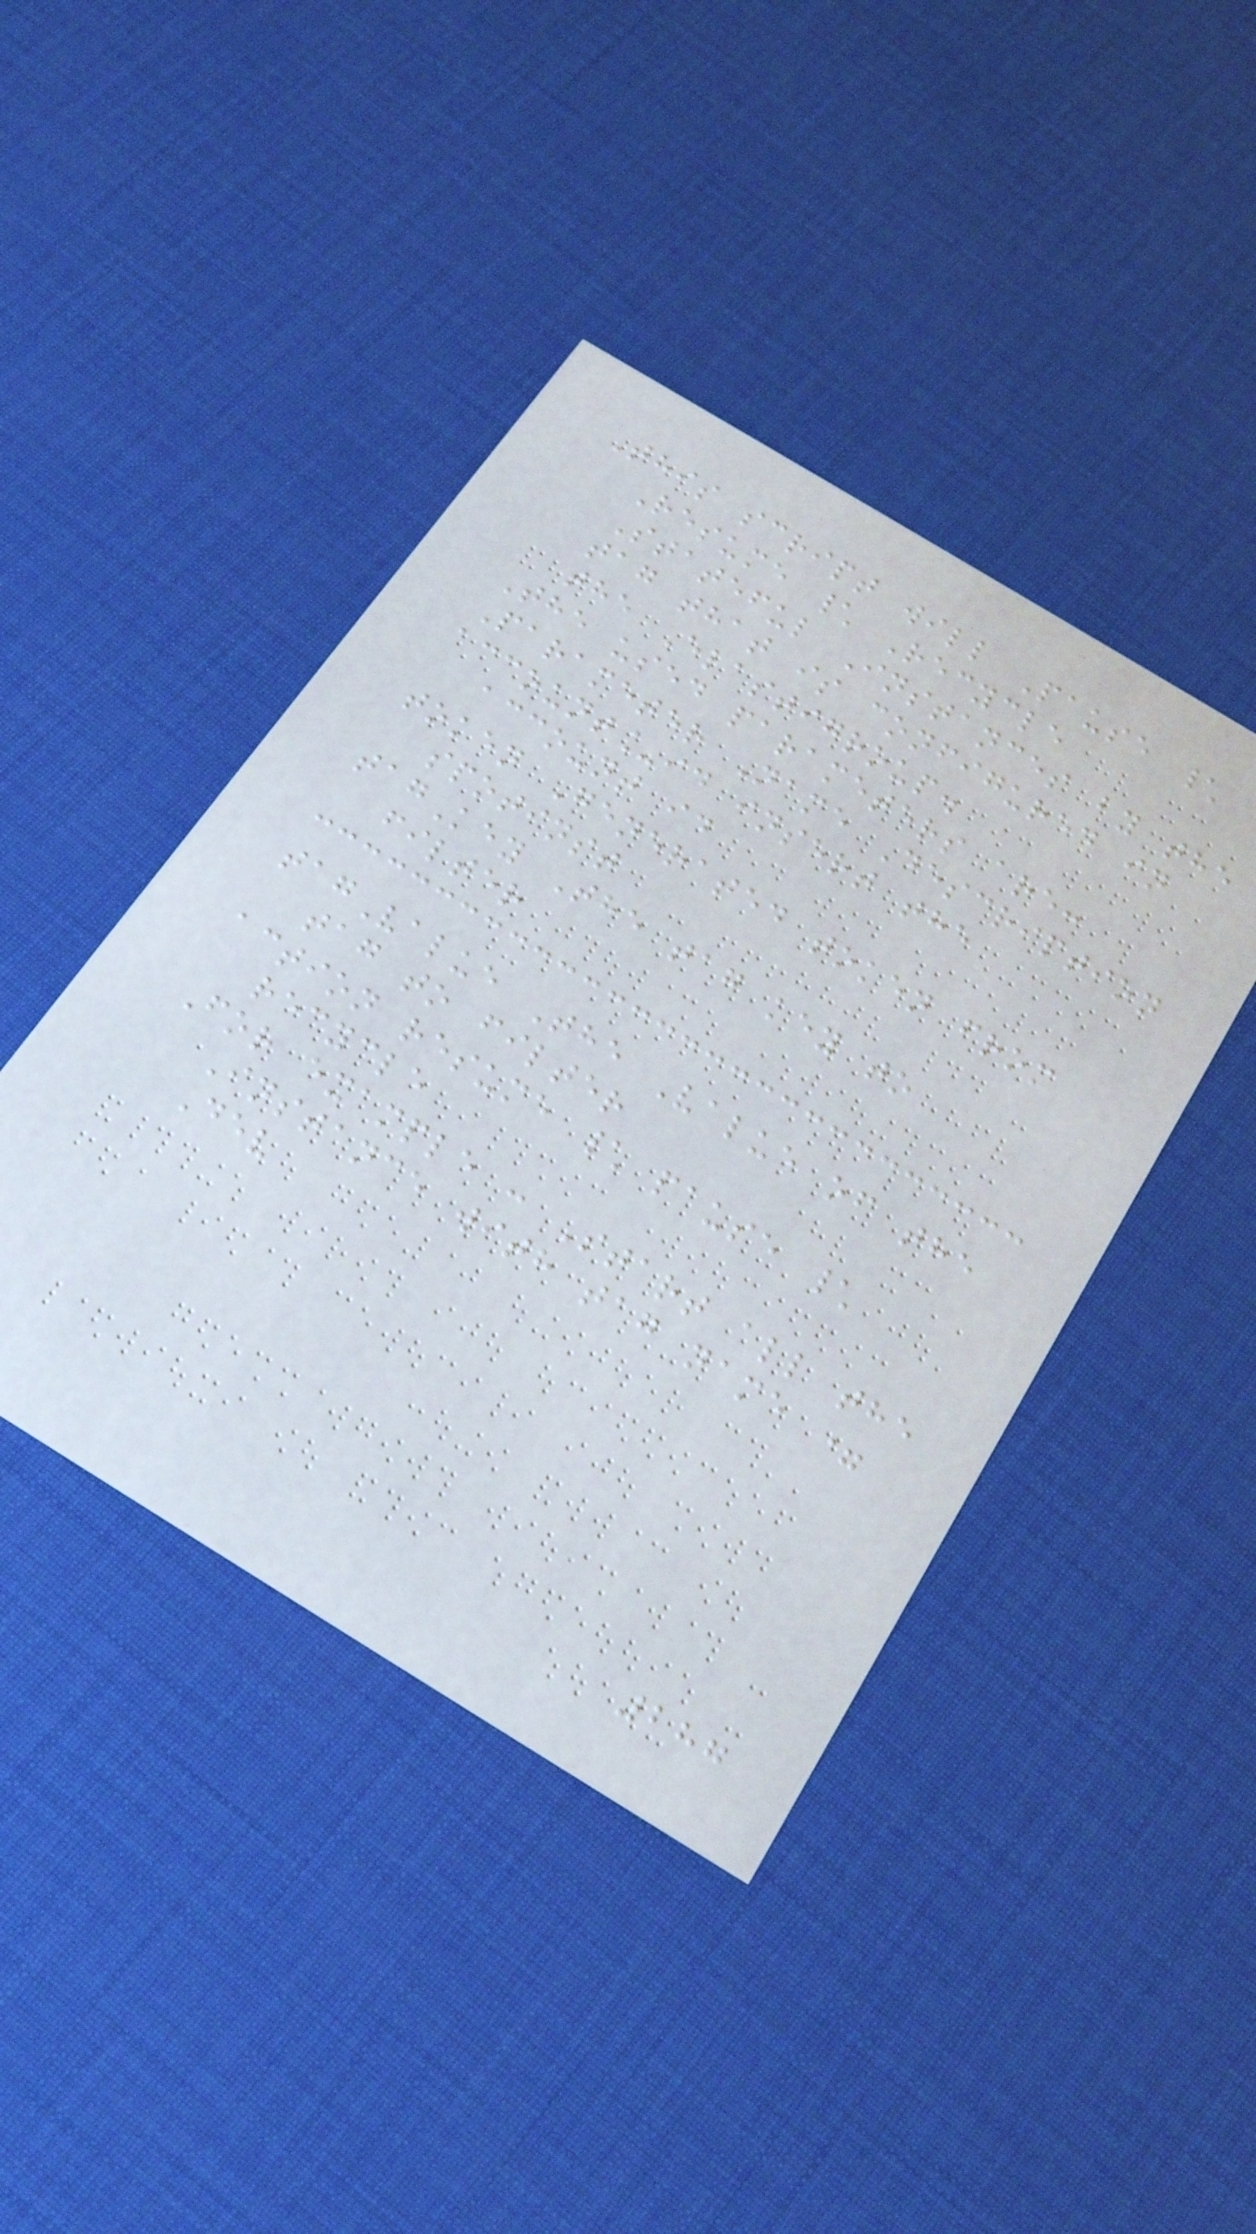This script will Pause \
Resume \ Recycle
Stateful Instances by the
tag that is configured in
the Elastigroup.
The used parameters are:
Parameter Name Description
account_id insert the
account id
token Generated token from
spotinst
tagKey The tag key to
filter
tagValue The Value of the
tag to filter
action resume \ pause \
recycle
For example : Start all the
Instance with tag name =
Dev
287
